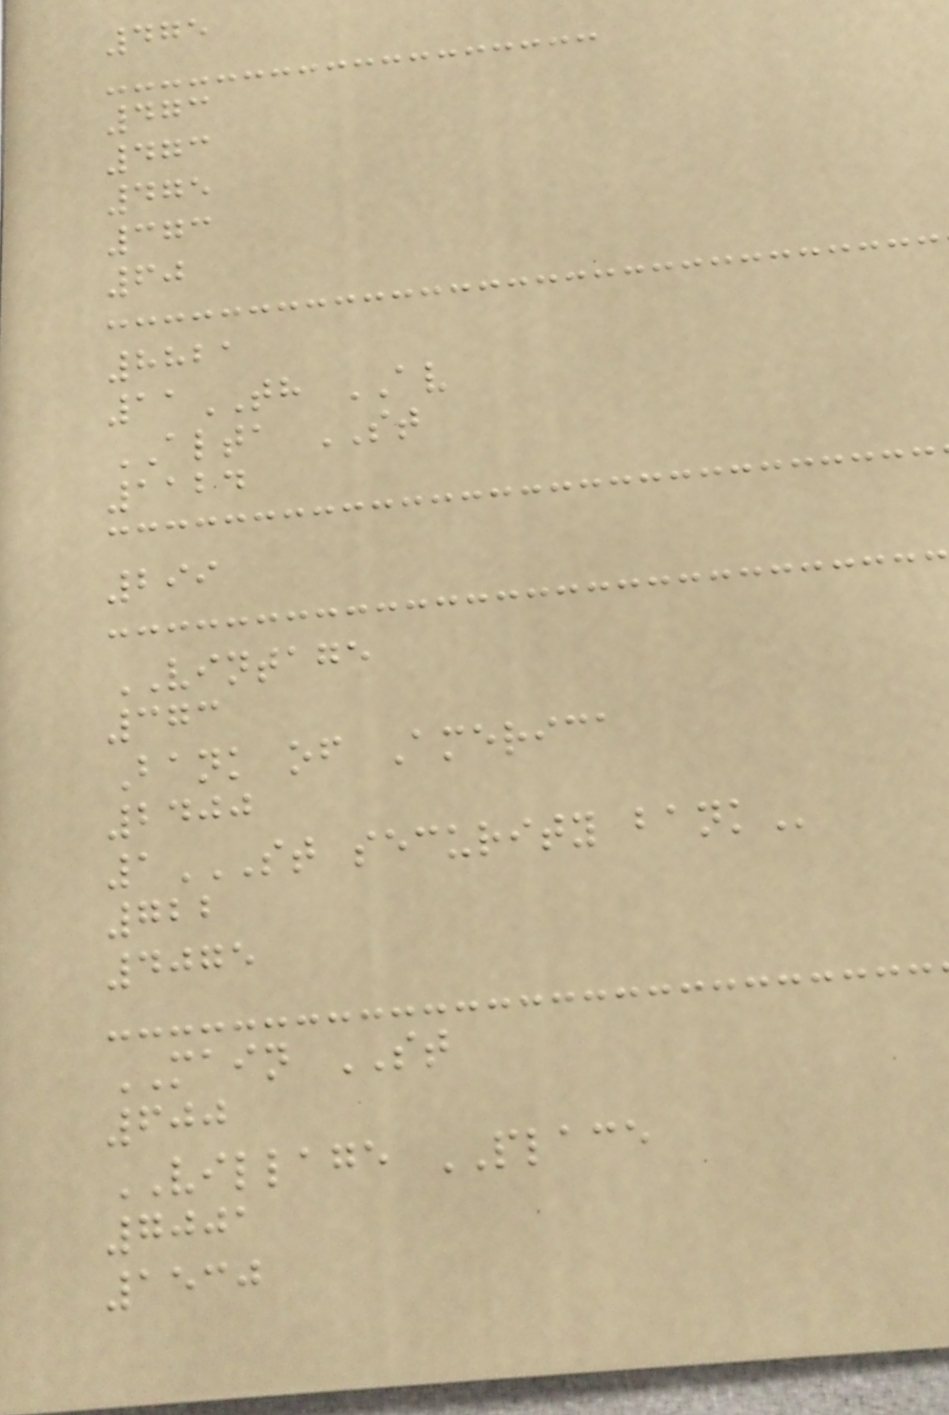475
473
473
475
373
60
8821
11TH AV
ALTA ST
1124
299
VINTAGE
373
Bank of America
2400
1ST SECURITY BANK
722
4075
MAIN ST
600
VILLAGE PLACE
7001
1530
